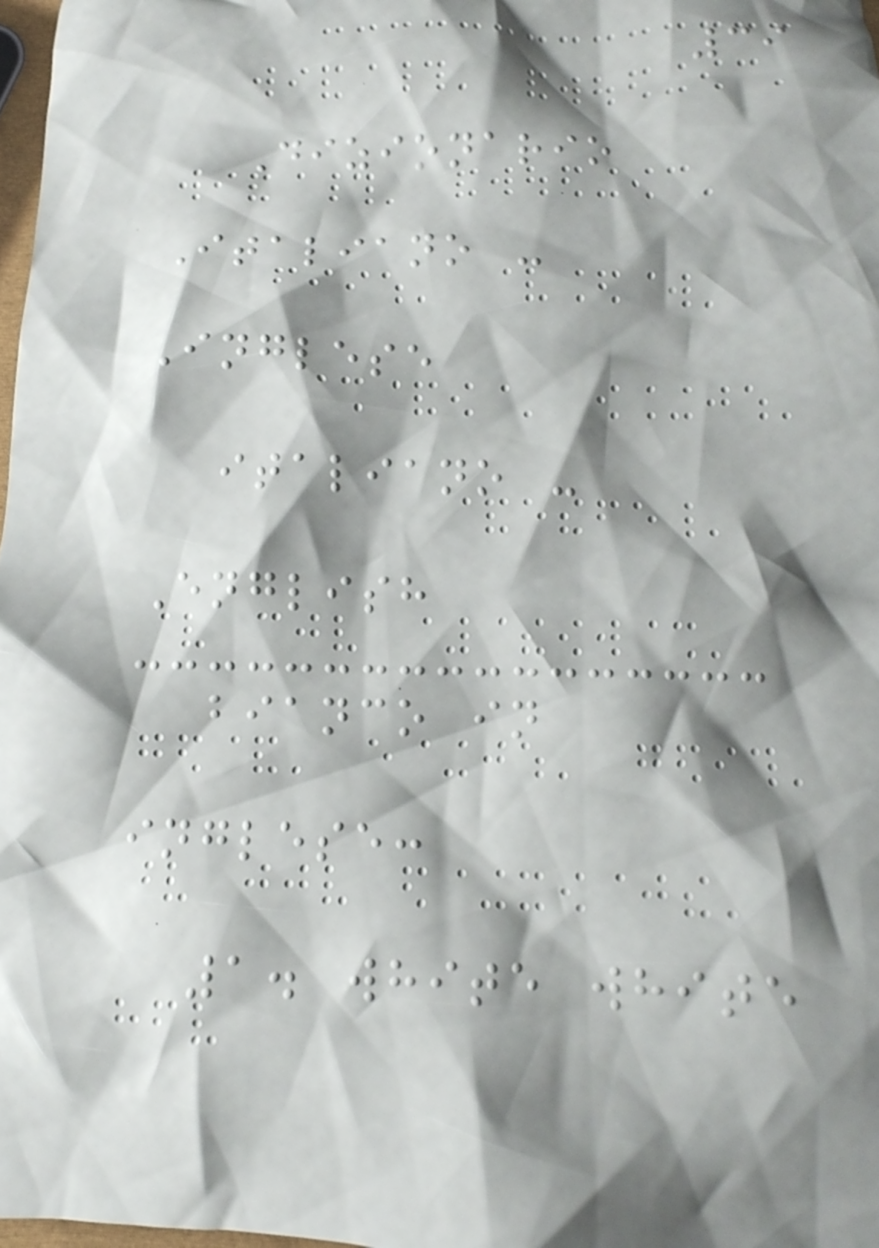39
Dizionario
Italiano -
Inglese
italiano -
English
bianco in
inglese:
1. white white
